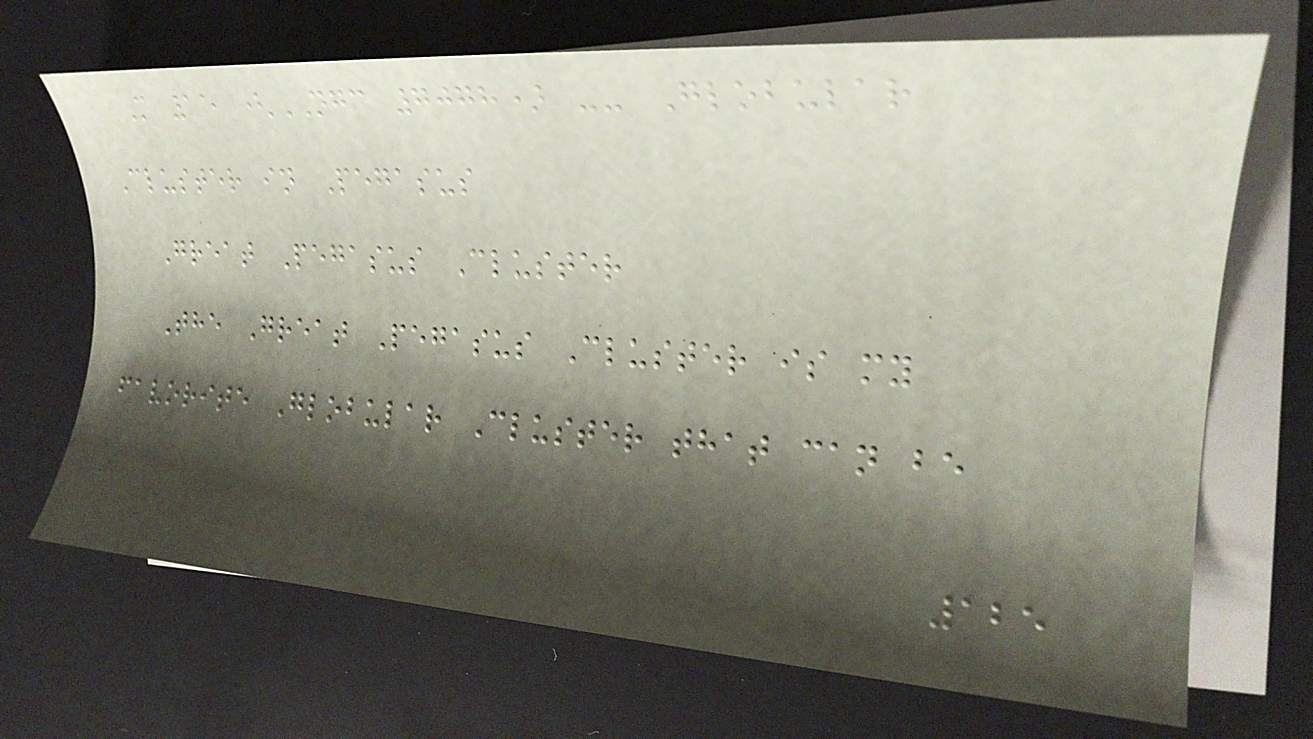M 15 (NGC 7078) -- Globular
Cluster in Pegasus
Great Pegasus Cluster
The Great Pegasus Cluster is my
favorite Globular Cluster that can be
125
